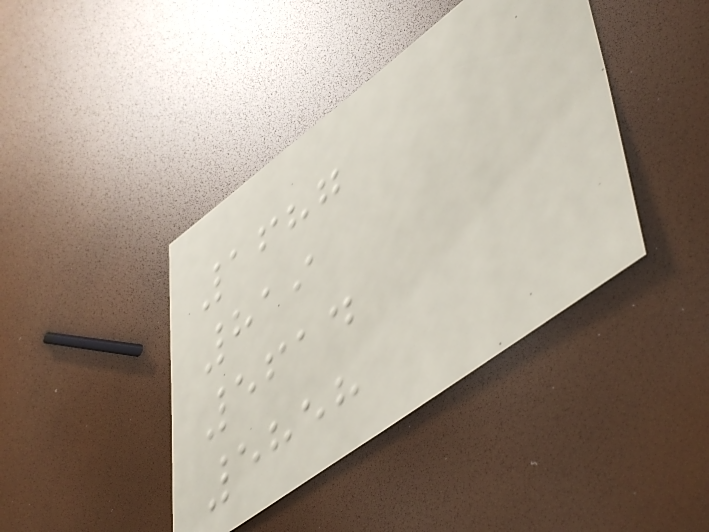1687
819
5614
5858
